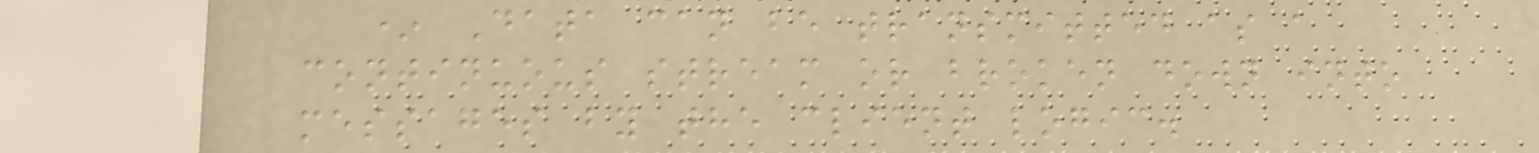* Data can be transmitted as a
continuous stream or broken down into
messages by the client logic.
